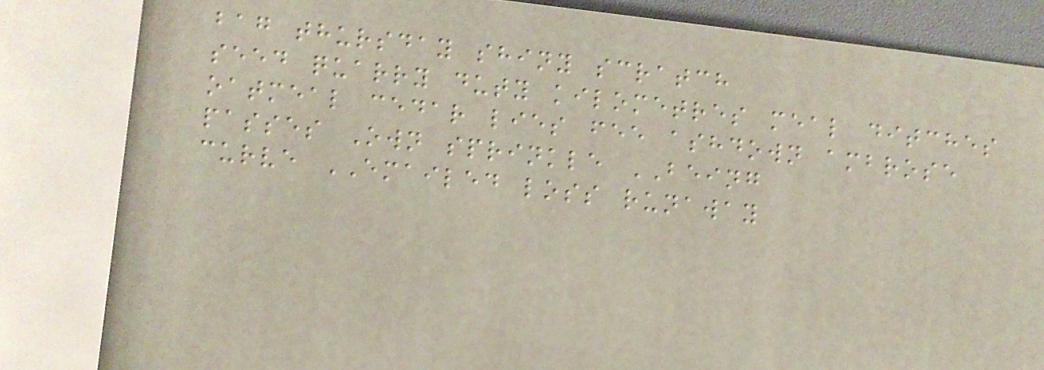bag thursday shiny scratch
seed quarry duty kilometres meal ditches
oatmeal cedar lies fee ashdown ambrose
passes Own sprinkle BEING
curve EMAILED loss runaway
